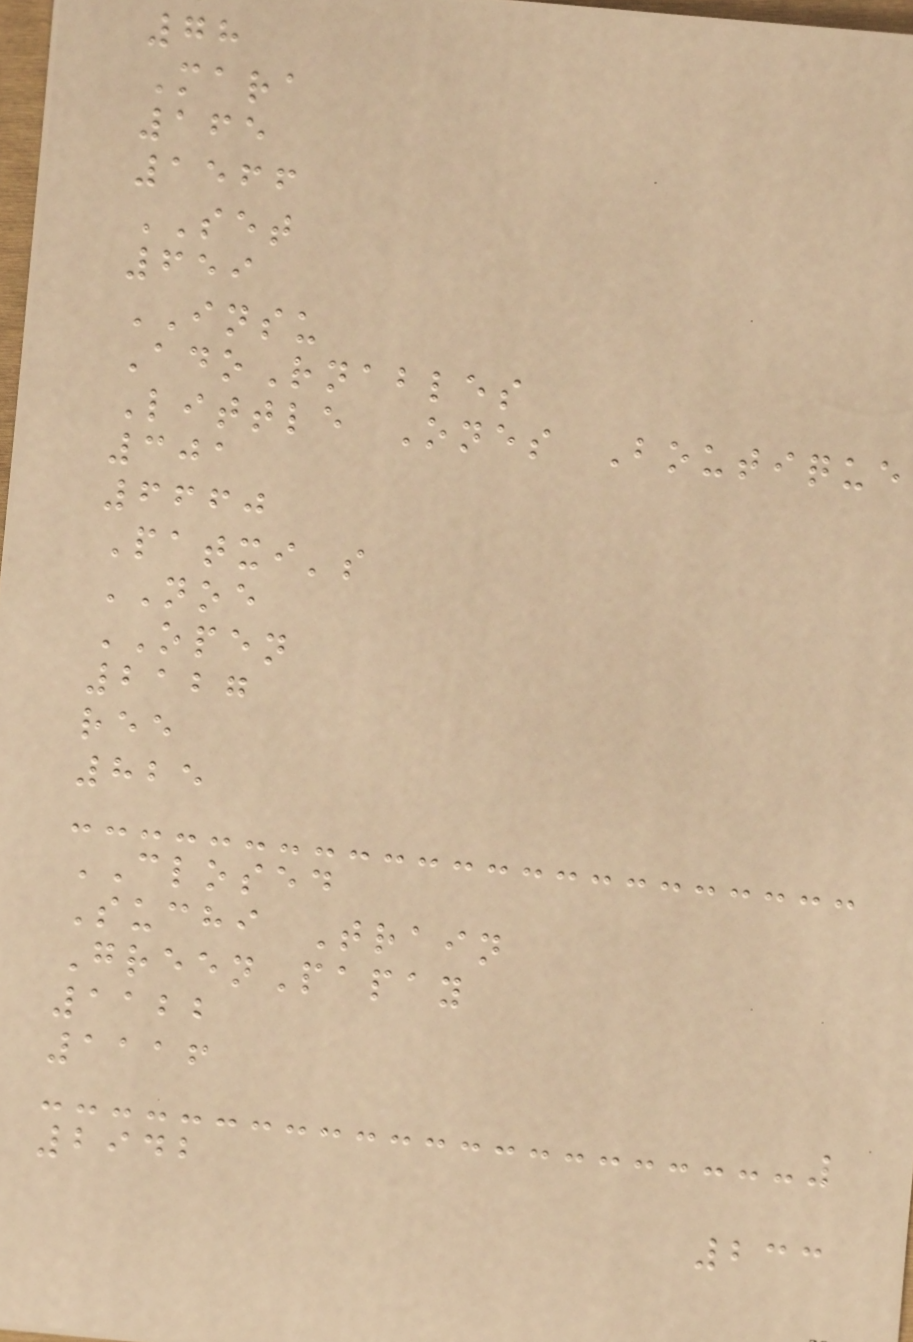78
Mara
165
1566
SET
659
INSU
AdoRnables
Little Ones Boutique
301
6660
Patxi's
NOE
OPEN
2127
ree
825
CLOSED
Suchi Train
GreenPapay
1122
1116
2942
233
